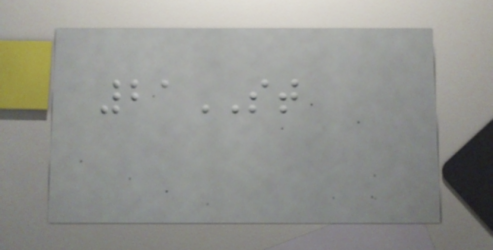21ST
